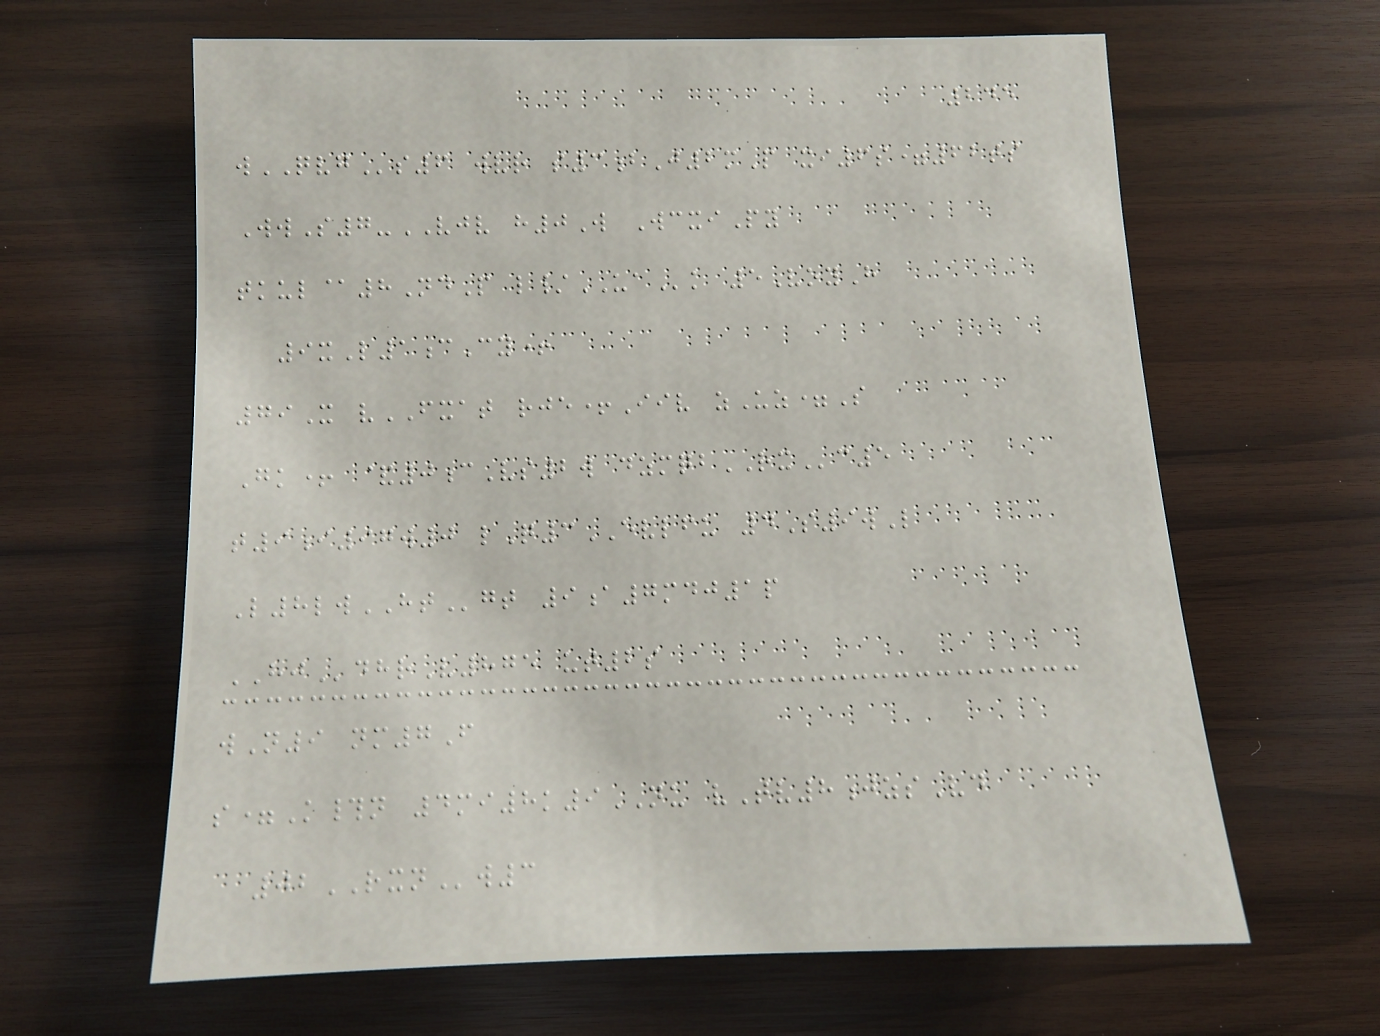245
wQVGs6 wvr s3bJ2mP xi6s=62ts
WwS7-VJV h0W WcxiPy
tkul@8NdP l/UAk 5VoyH
9xL1cCy+
79X vFXAT rje+Iiv zUz=S
Gk+ &0cVs2w dzmqbRXc5
t9i97w0 lQ3EVLFU 4S9wL
L8lwHTgt 9a7mdj1p
HJdhrV875 ut2s
wN9 nm7F
s=K#n 4mi8k9NU vTv8jzsVd
02RXNw3
